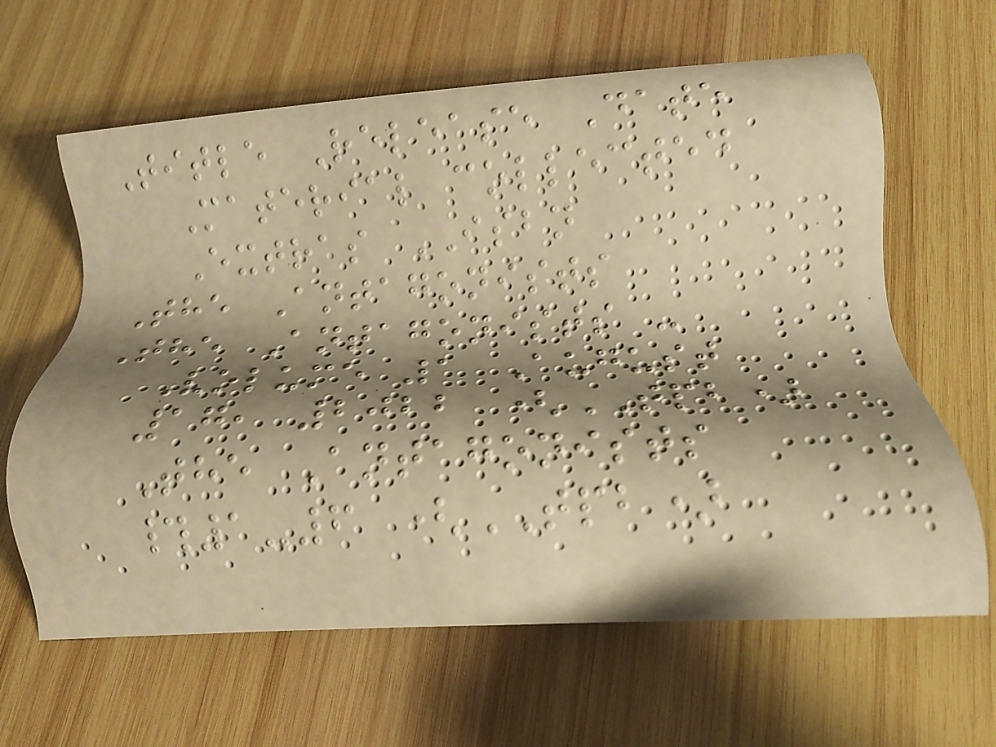Title Release Date
Material collected
Extras ISBN
The Antagonists
The Antagonists -
Volume 1 August
17, 2022 (TPB)
The Antagonists
#1-6 (TPB)
